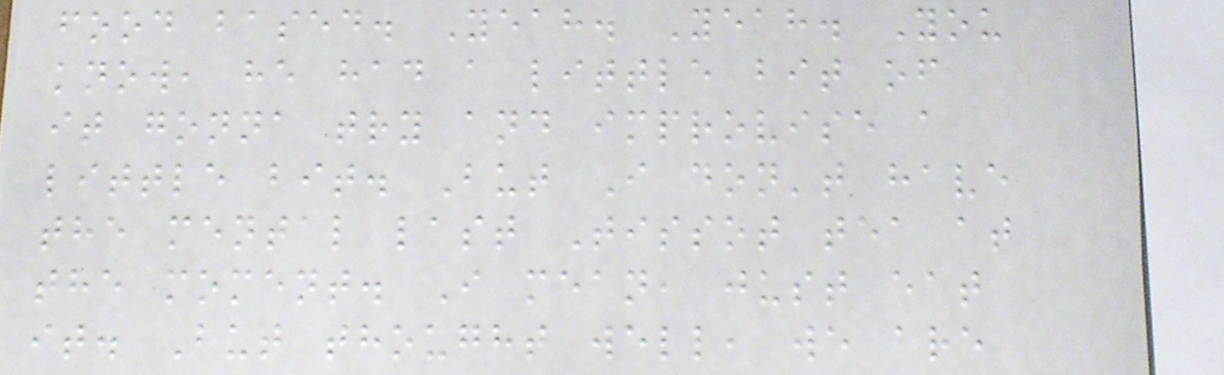food based. Yeah. Yeah. You
know, he had a little bit of
it gonna try and improvise a
little bit. But I don't have
the mental last Tissot tea at
the moment. I mean, just eat
it. But thought well, we are
